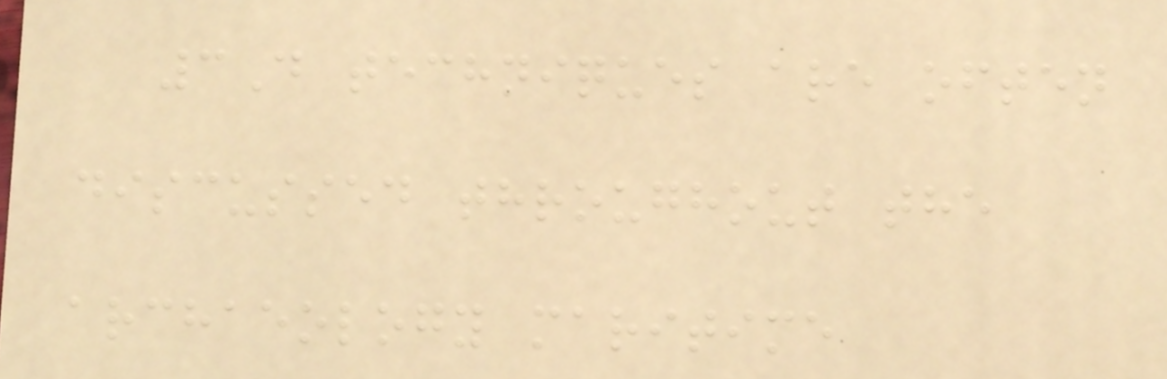3D techniques are often
discussed throughout the
archaeology maritime
